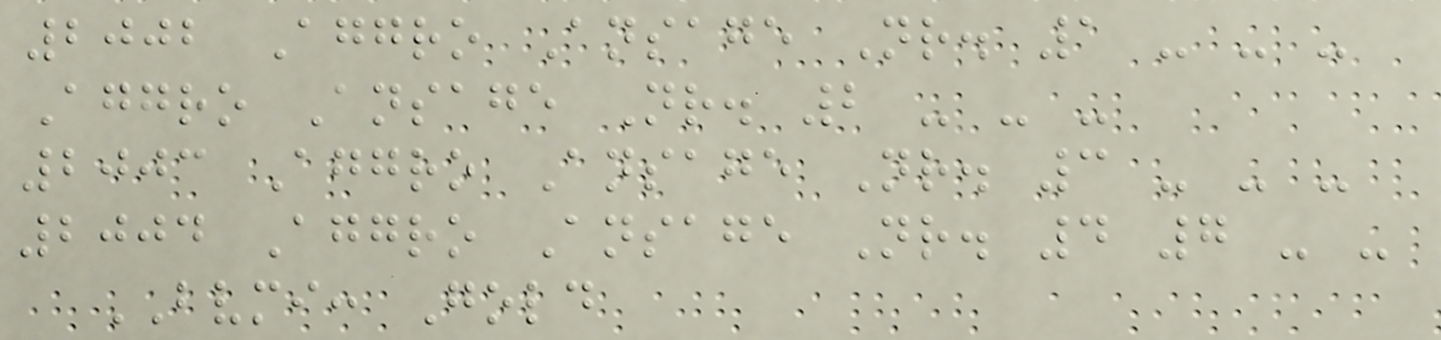2002 Aggro Ansage Nr. 1 - - -
Aggro Ansage Nr. 2 - - -
2003 Aggro Ansage Nr. 3 - - -
2004 Aggro Ansage Nr. 4 7 - -
BVMI: Gold
